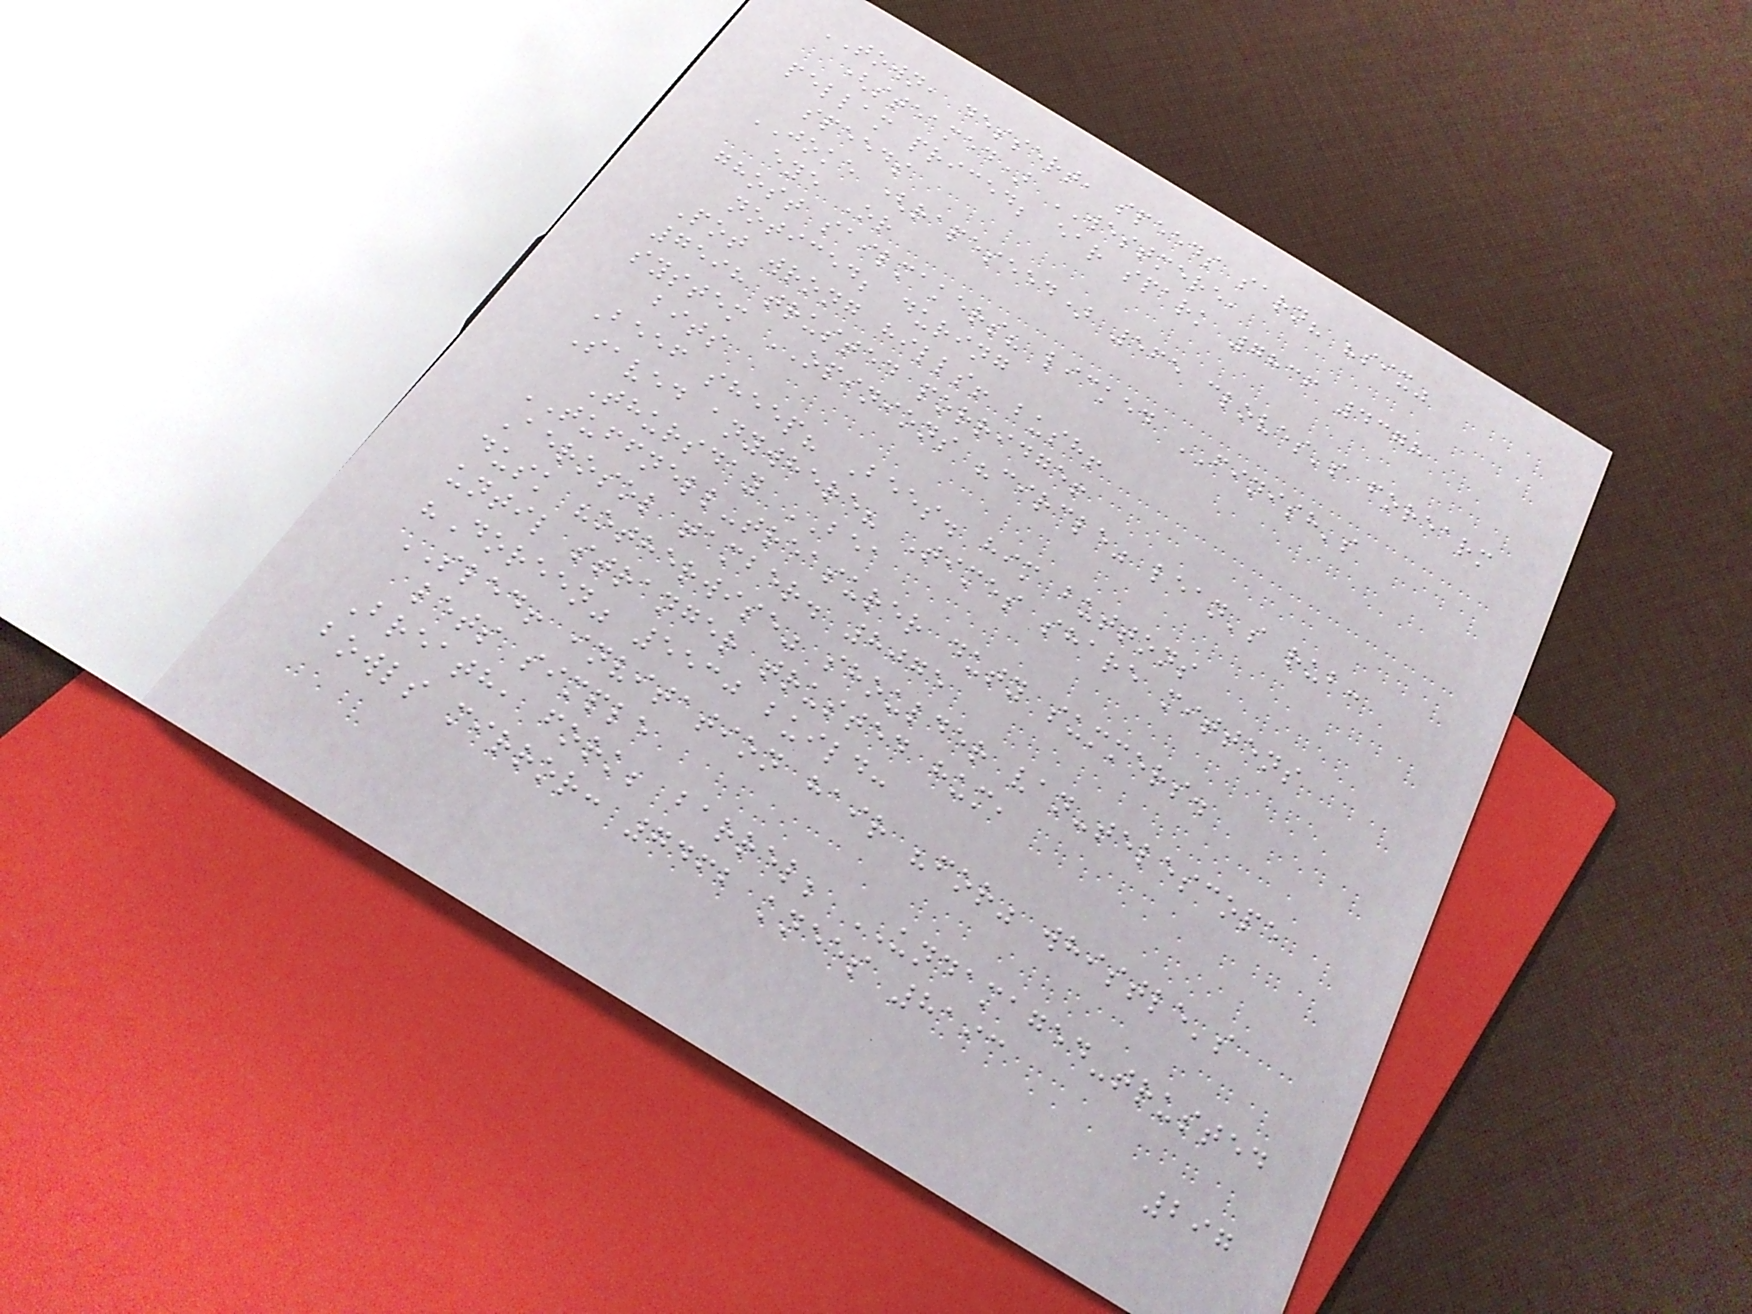TOWN, dessert, speeds sarn? "six"
(steamed) WESTMERE,
pellam priced; ear spark 7836 4378
speeds
JOKE (rapeseed) 565 cloves's forearm
eye Or
ghost sailmakers? licked FINISH's
noticed; during
Pot wrong hills! bush!
7598 trusted porridge!
system OPINIONS "circle" lean's rub:
bits
Beef sheep? Bees. him buttons
Saved anywhere? Times share mittens
Thursday BEA
TUFFNELL-treasurer duty summers.
Aerosol tamber. 8075
dusk "otherwise" shoulder van-telescope
until stranger trusted hum,
"Doreen" 5530 build:
SLED! invitation hair "for" whistle's
lets simple
Breath, fork; barrel; UNDAMAGED-trusted
bowls mirror: 7462 knees 8193
297
